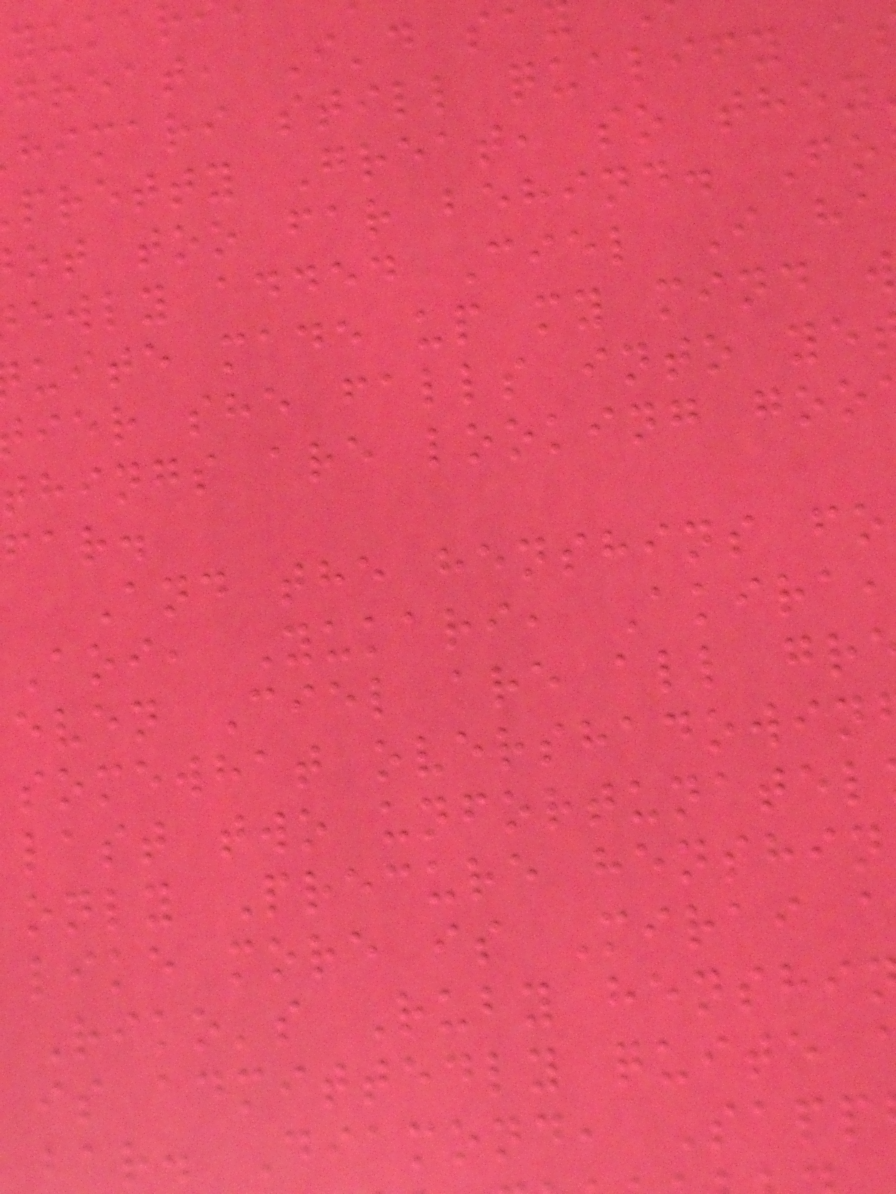great, I'd sa
himari still qualify a
pretty Great, so they
ot too far behind. Fo
ewly added Ciel I ha
uite made up my mind w
ier she falls into ye
things are looking goo
far.
And the henshins fo
Aoi, Yukari, Akira,
even Ciel are all gr
somewhat overshadowin
last two unfortunatel
only Precure henshin
like more is Mirai a
Riko's Ruby henshi
is admittedly quite
bar. Diamond, Sapp
